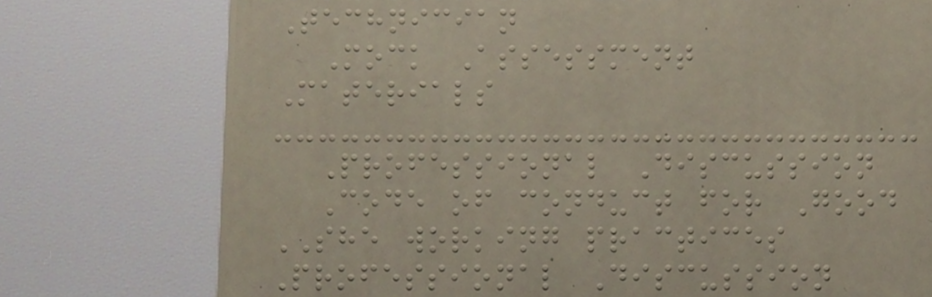Technician
Mock Assessment
Materials
Professional Discussion
Code of conduct for Good
SHE working practices
Professional Discussion
